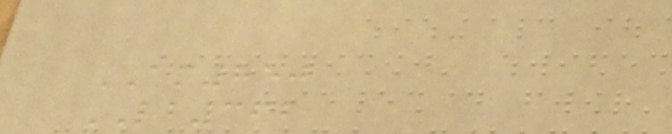AM850
LB362
